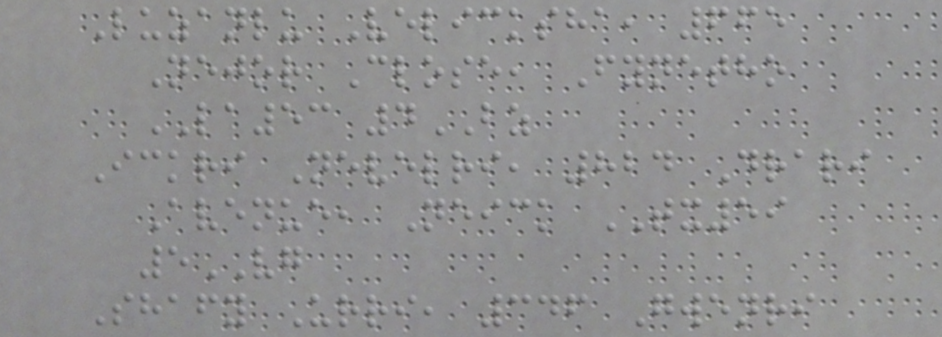Luzanlu Velicksha, 665
Nejor Close, Fynetho
LA53 4BZ
Ickri Nevelri, 824 Drari
Avenue, Neick TX59
5VG
Shafy Urri, 346 Gwenri
